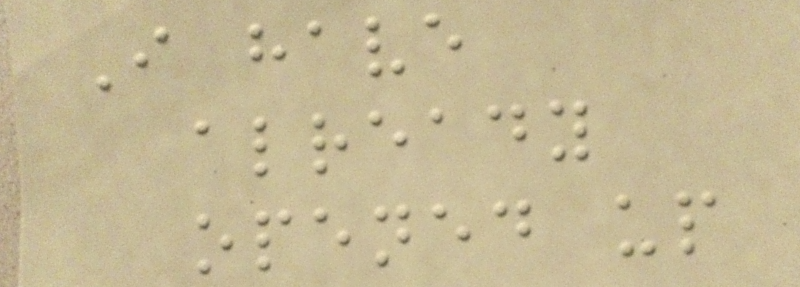I have
already
opened up
